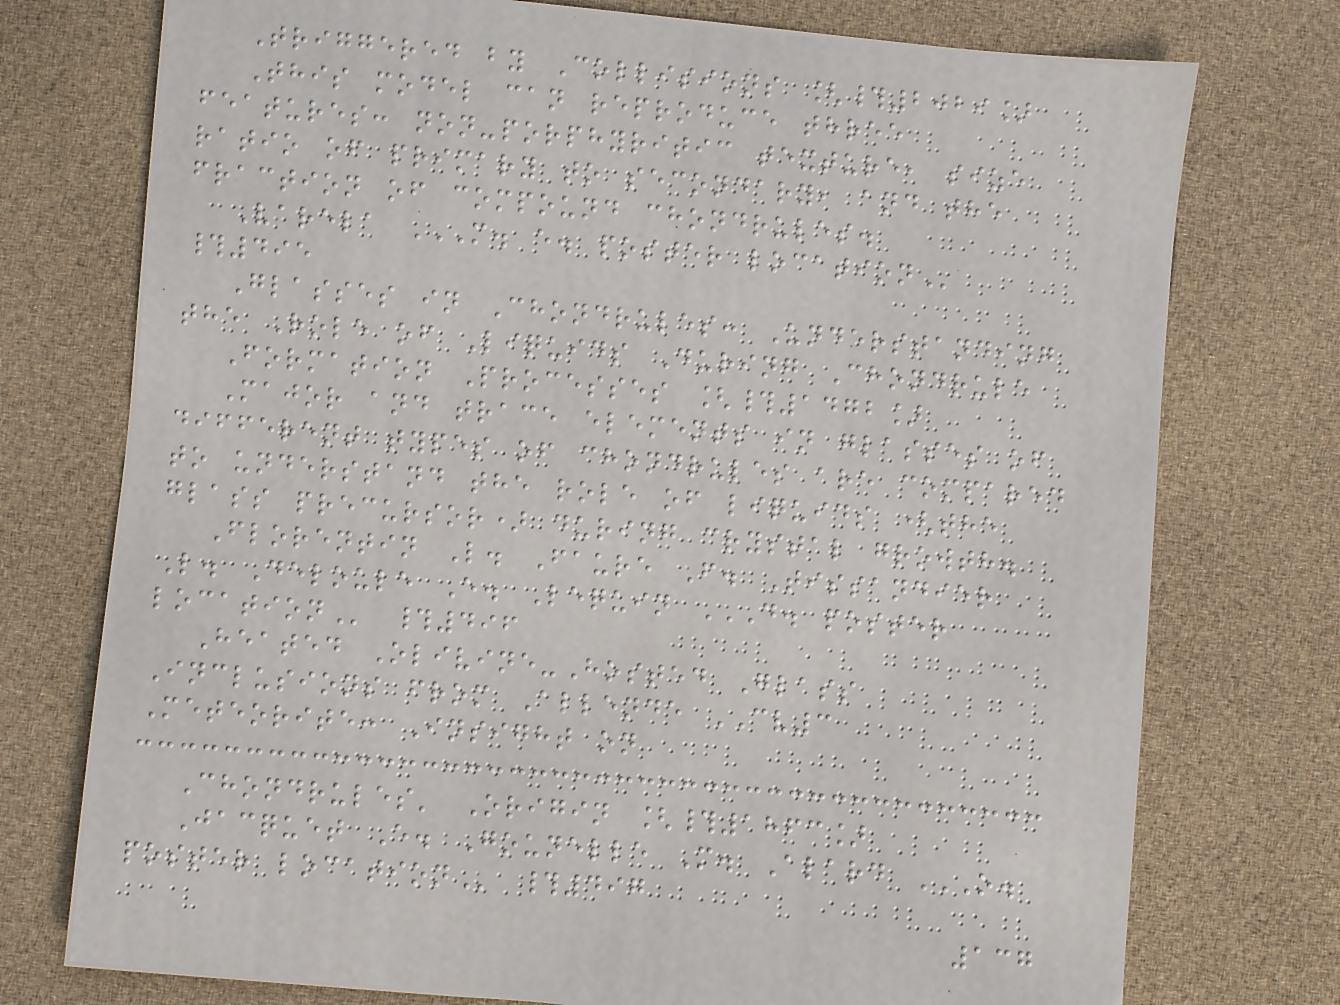Triggered by Collisions [#2029]
This model can reproduce three
features: non-porphyritic texture, size
ratio of primary to secondary, and the
fraction of compound chondrules.
Varela M. E. POSTER LOCATION
#495
Glasses in Chondrules: Understanding
the Role of Liquids During Chondrule
Formation Processes [#1472]
Major and trace elements in glasses of
different types of chondrules are compared
to understand the role of liquids (the
glass precursor) during crystal growth.
Florentin L. Faure F. Tissandier
L. Deloule E. Lequin D. POSTER
LOCATION #496
Heated Olivine-Hosted Glass
Inclusions from Allende CV3
Meteorite: Insight on
Chondrules' Origin [#1863]
Jacquet E. Gounelle M. Alard O.
POSTER LOCATION #497
137
